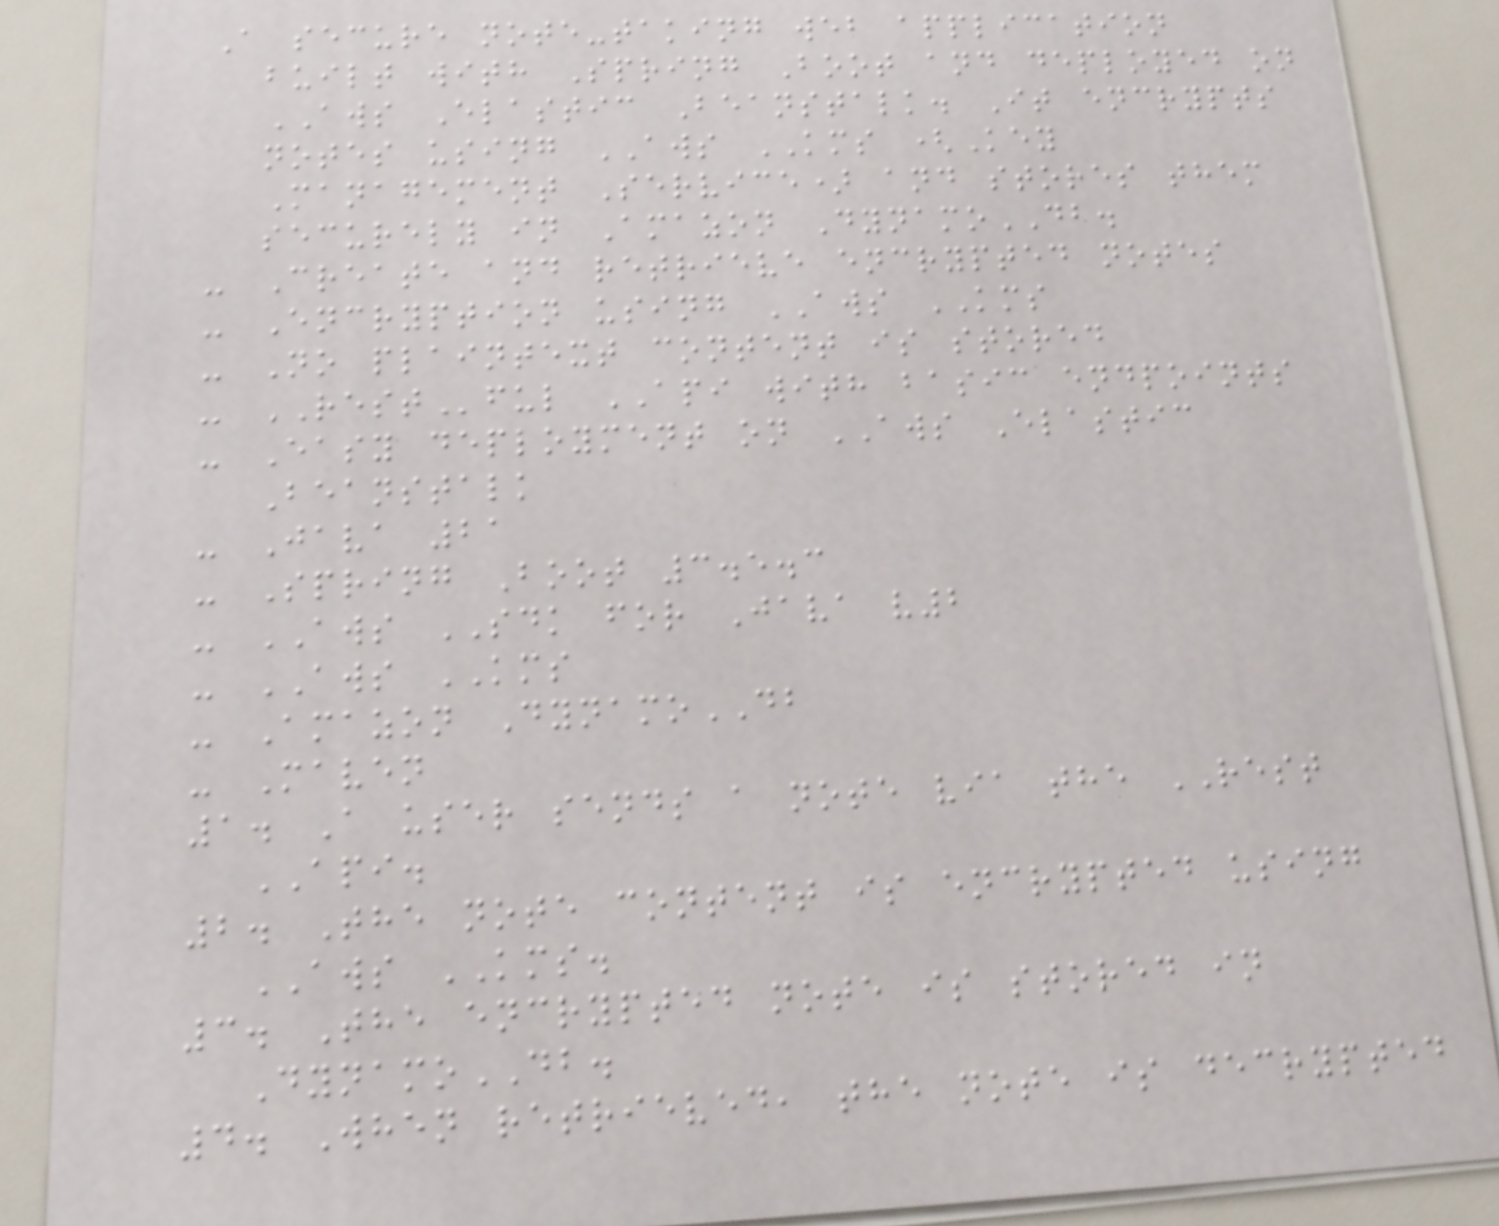A secure note-taking web application
built with Spring Boot and deployed on
AWS Elastic Beanstalk. It encrypts
notes using AWS KMS (Key
Management Service) and stores them
securely in Amazon DynamoDB.
- Create and retrieve encrypted notes
- Encryption using AWS KMS
- No plaintext content is stored
- RESTful API with basic endpoints
- Easy deployment on AWS Elastic
Beanstalk
- Java 21
- Spring Boot 3.5.3
- AWS SDK for Java v2
- AWS KMS
- Amazon DynamoDB
- Maven
1. A user sends a note via the REST
API.
2. The note content is encrypted using
AWS KMS.
3. The encrypted note is stored in
DynamoDB.
4. When retrieved, the note is decrypted
